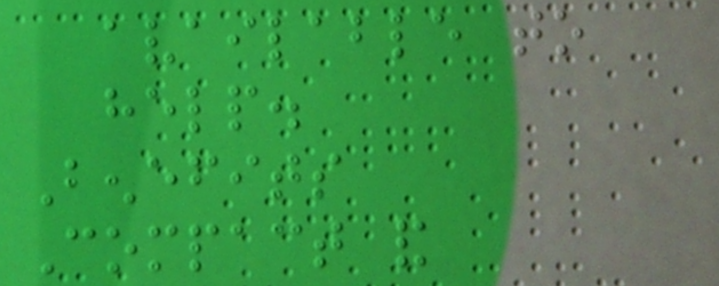available to
help.
Benefits
Compact and
